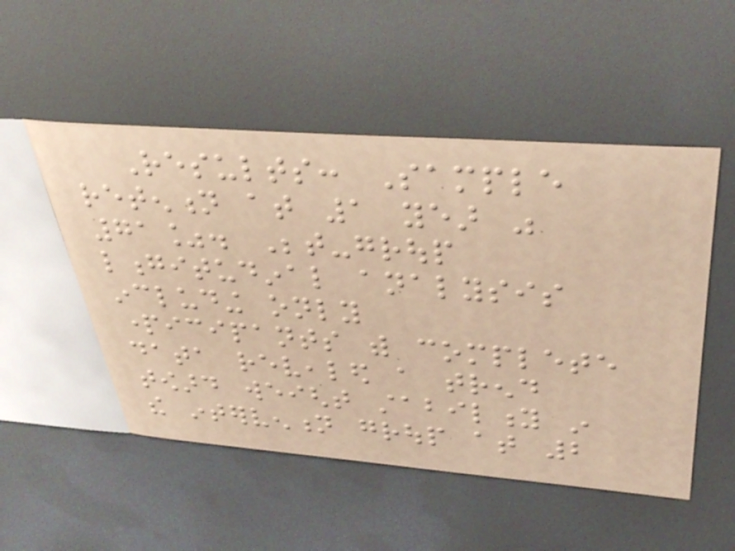Results: Sample
retention at 1 year was
71%. Between-group
longitudinal analysis
including only
participants with complete
data revealed a trend
toward weight stability in
the intervention group at 2
